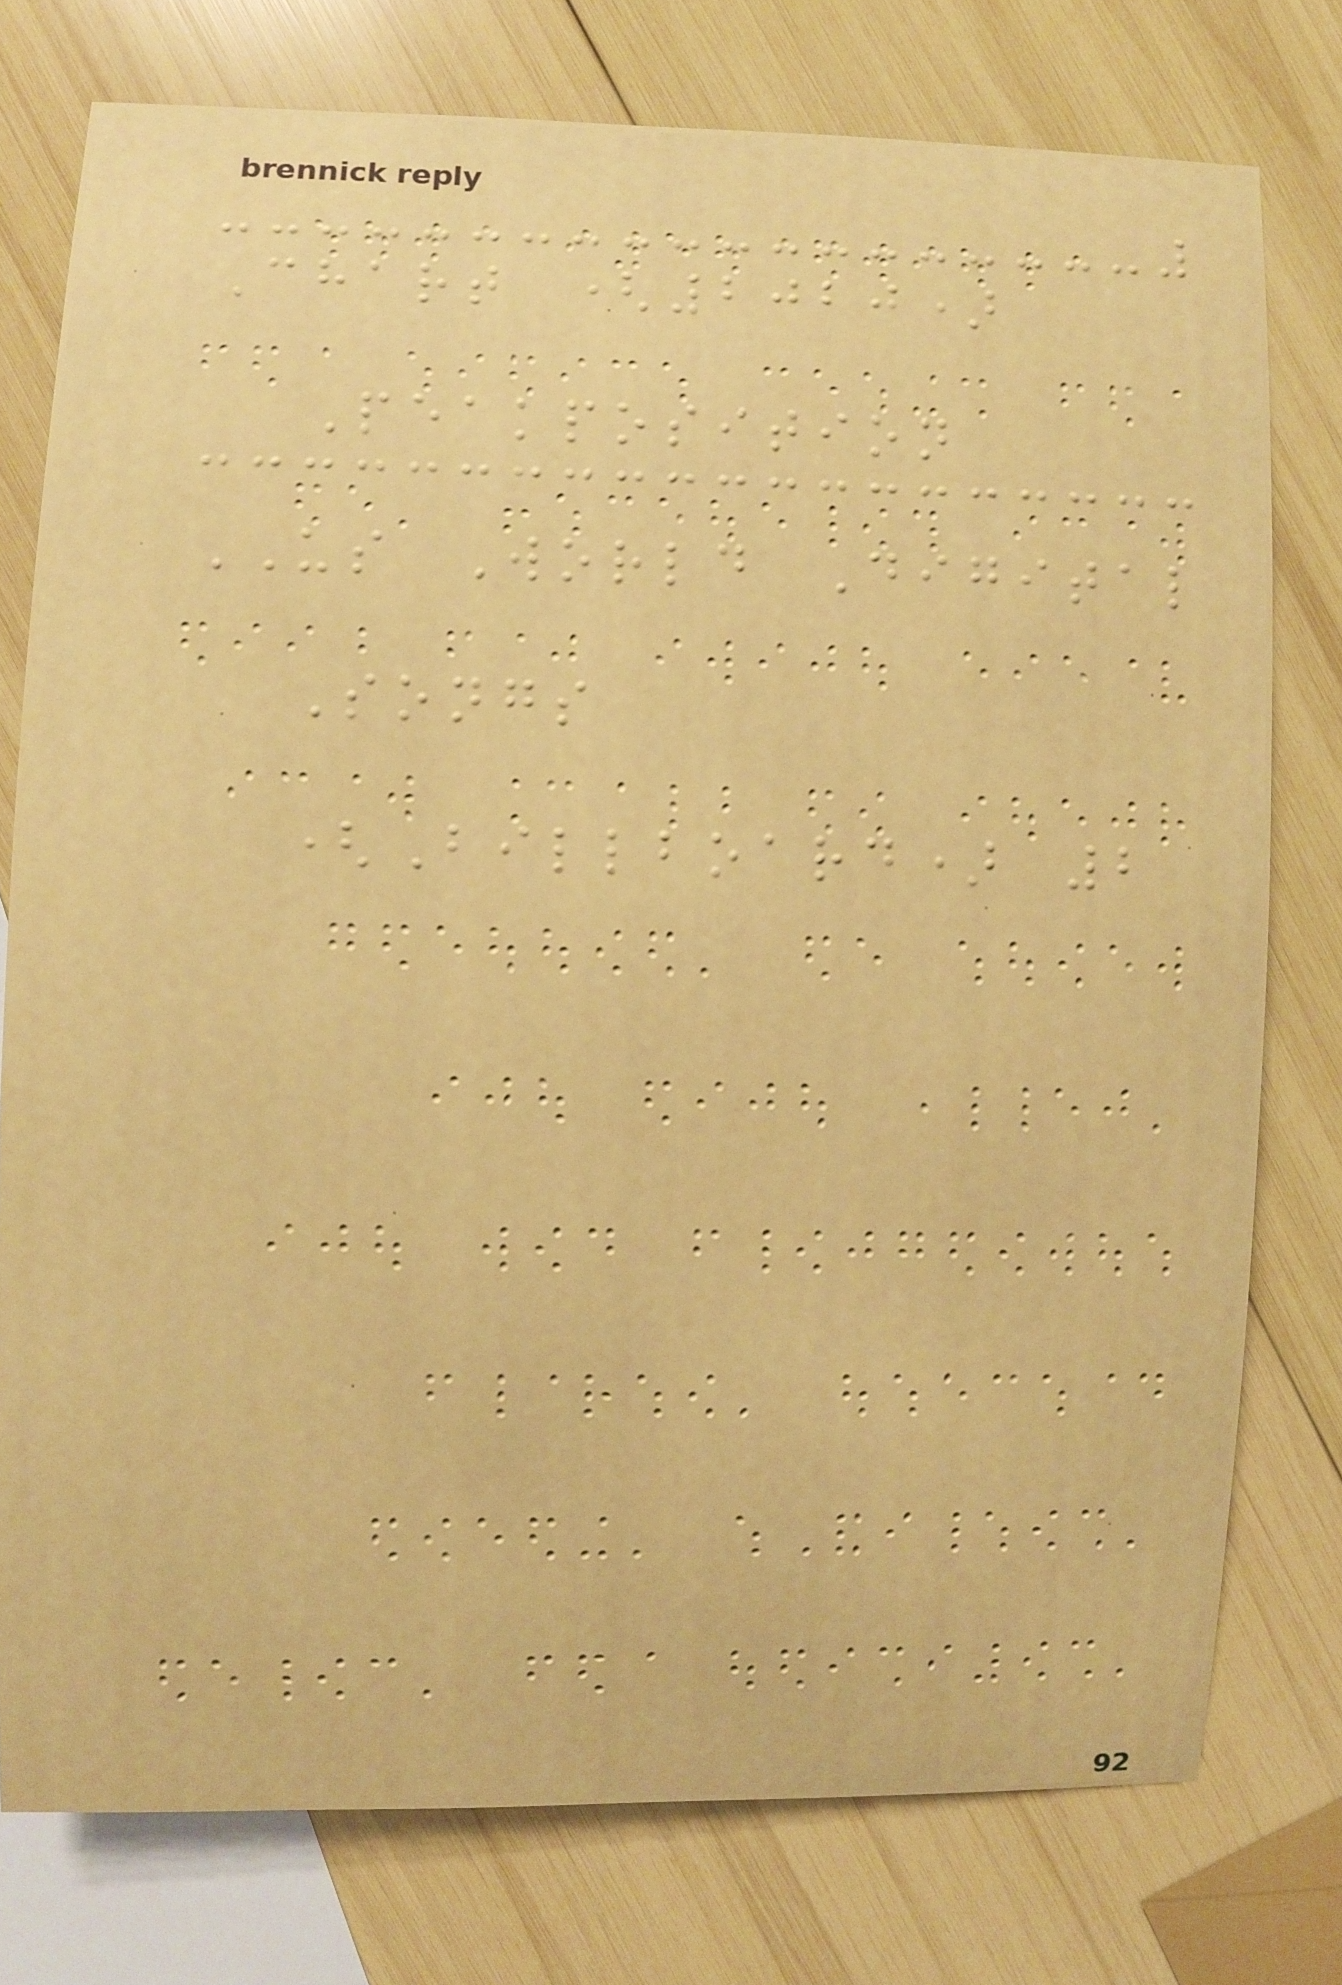Chart (2020)
Peakposition
US World Digital
Songs
(Billboard) 2
